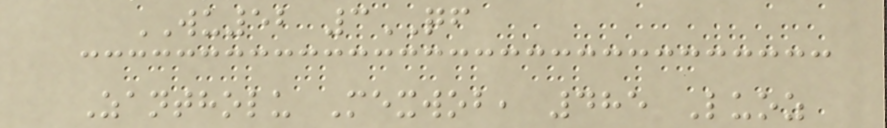WU52 3QF
Zantholu Mexwob, 485 Luoz
